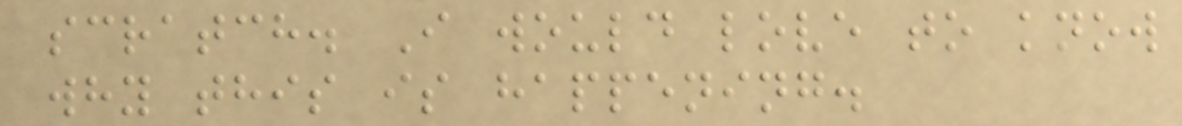scratch. I would love to know
why this is happening.
